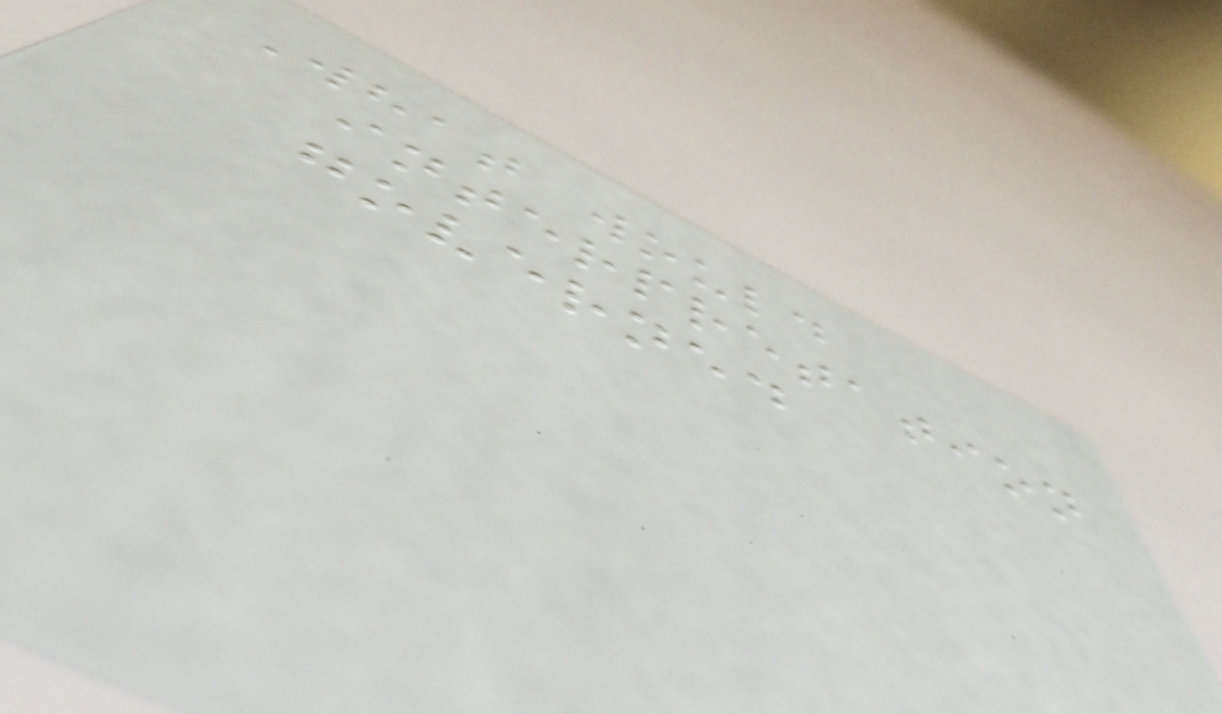What would
interpretation
governed
